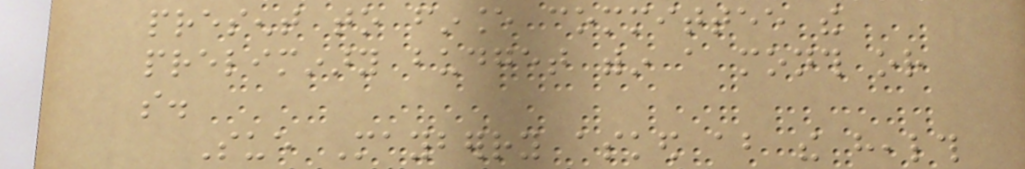present to finance committee the
preliminary budget within a month or
so.
Sue Mayberry asked about the health
